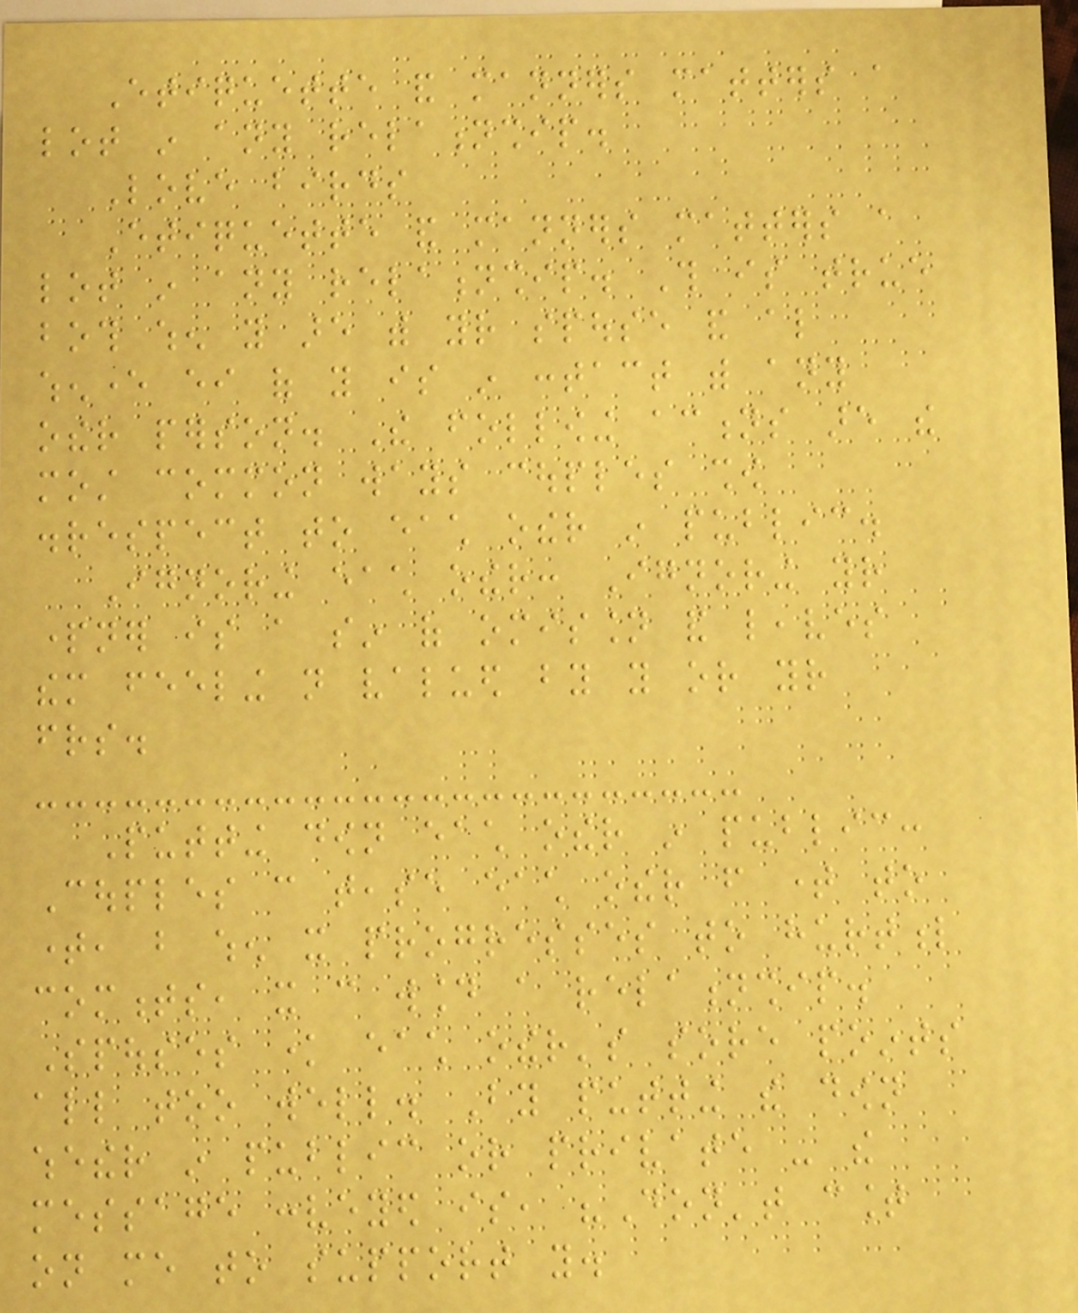Etiquette and manners matters a
lot in any relationship.
Love birds
Etiquette and manners matters a
lot in any relationship. This is true
both when you are with your spouse and also
whenever either of you is in contact with any
other person. The following actions are the
most common ways couples show
disrespect to each other in public.
Ignoring each other: Ignoring your
partner is a sin of omission and leaves
them feeling not valued by you or your
friends.
Putting down each other in public:
Couples can tease each other from time to
time, but when it progresses to hurtful
comments, it can wound a relationship.
Spouses know each other's sore points
all too well. By putting the down
whether in public or private - the
message conveyed is, "Don't count
on me to support you.
